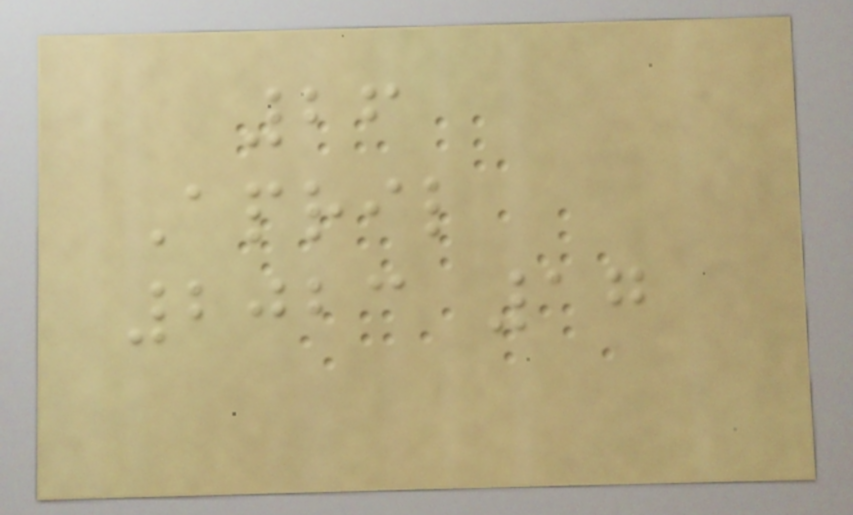26
April
2023 17
